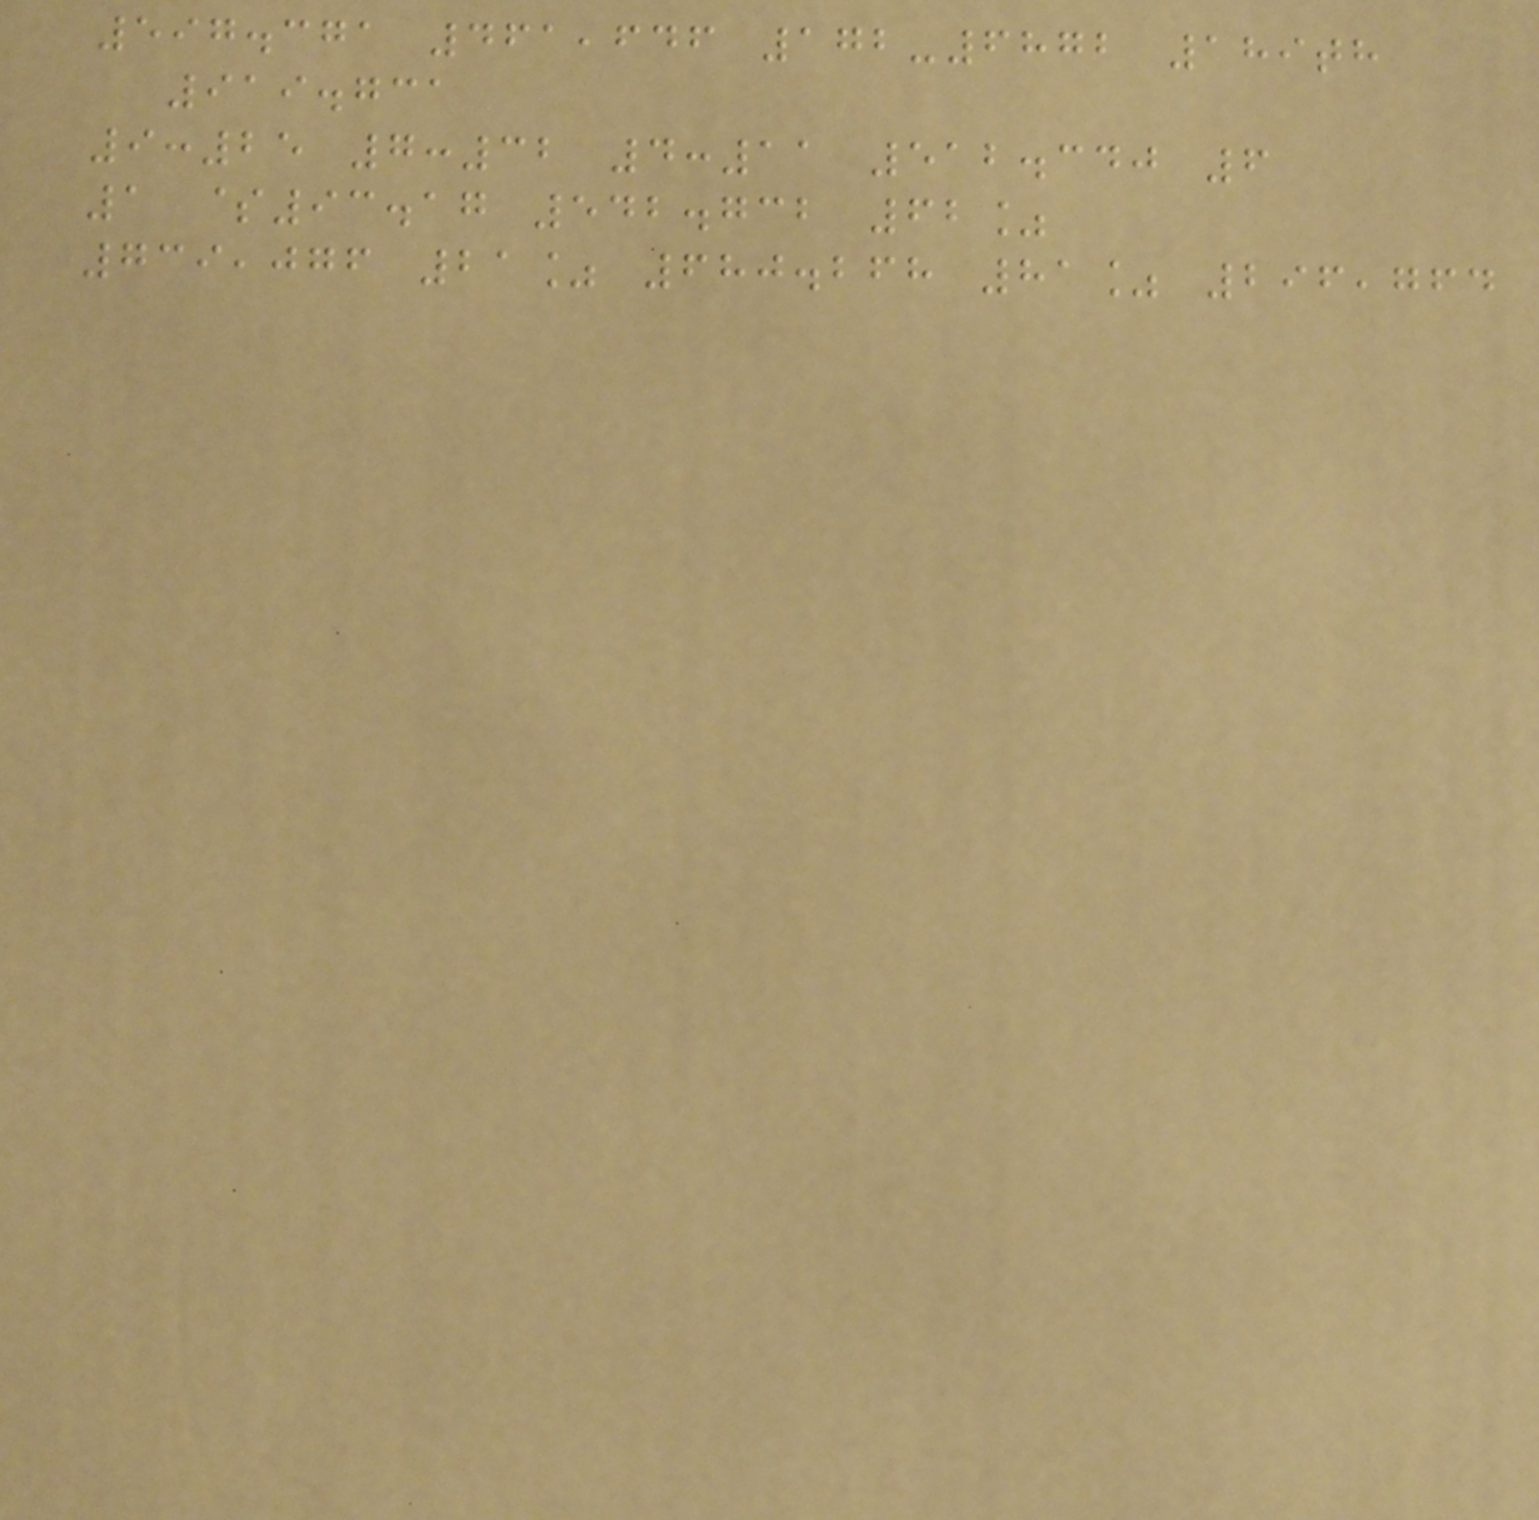597.371 461,646 172-6872 189th
919.731
9:25 7:32 4:11 512.340 6
1 $93.17 542.732 62%
739,076 21% 680.268 81% 296,764
